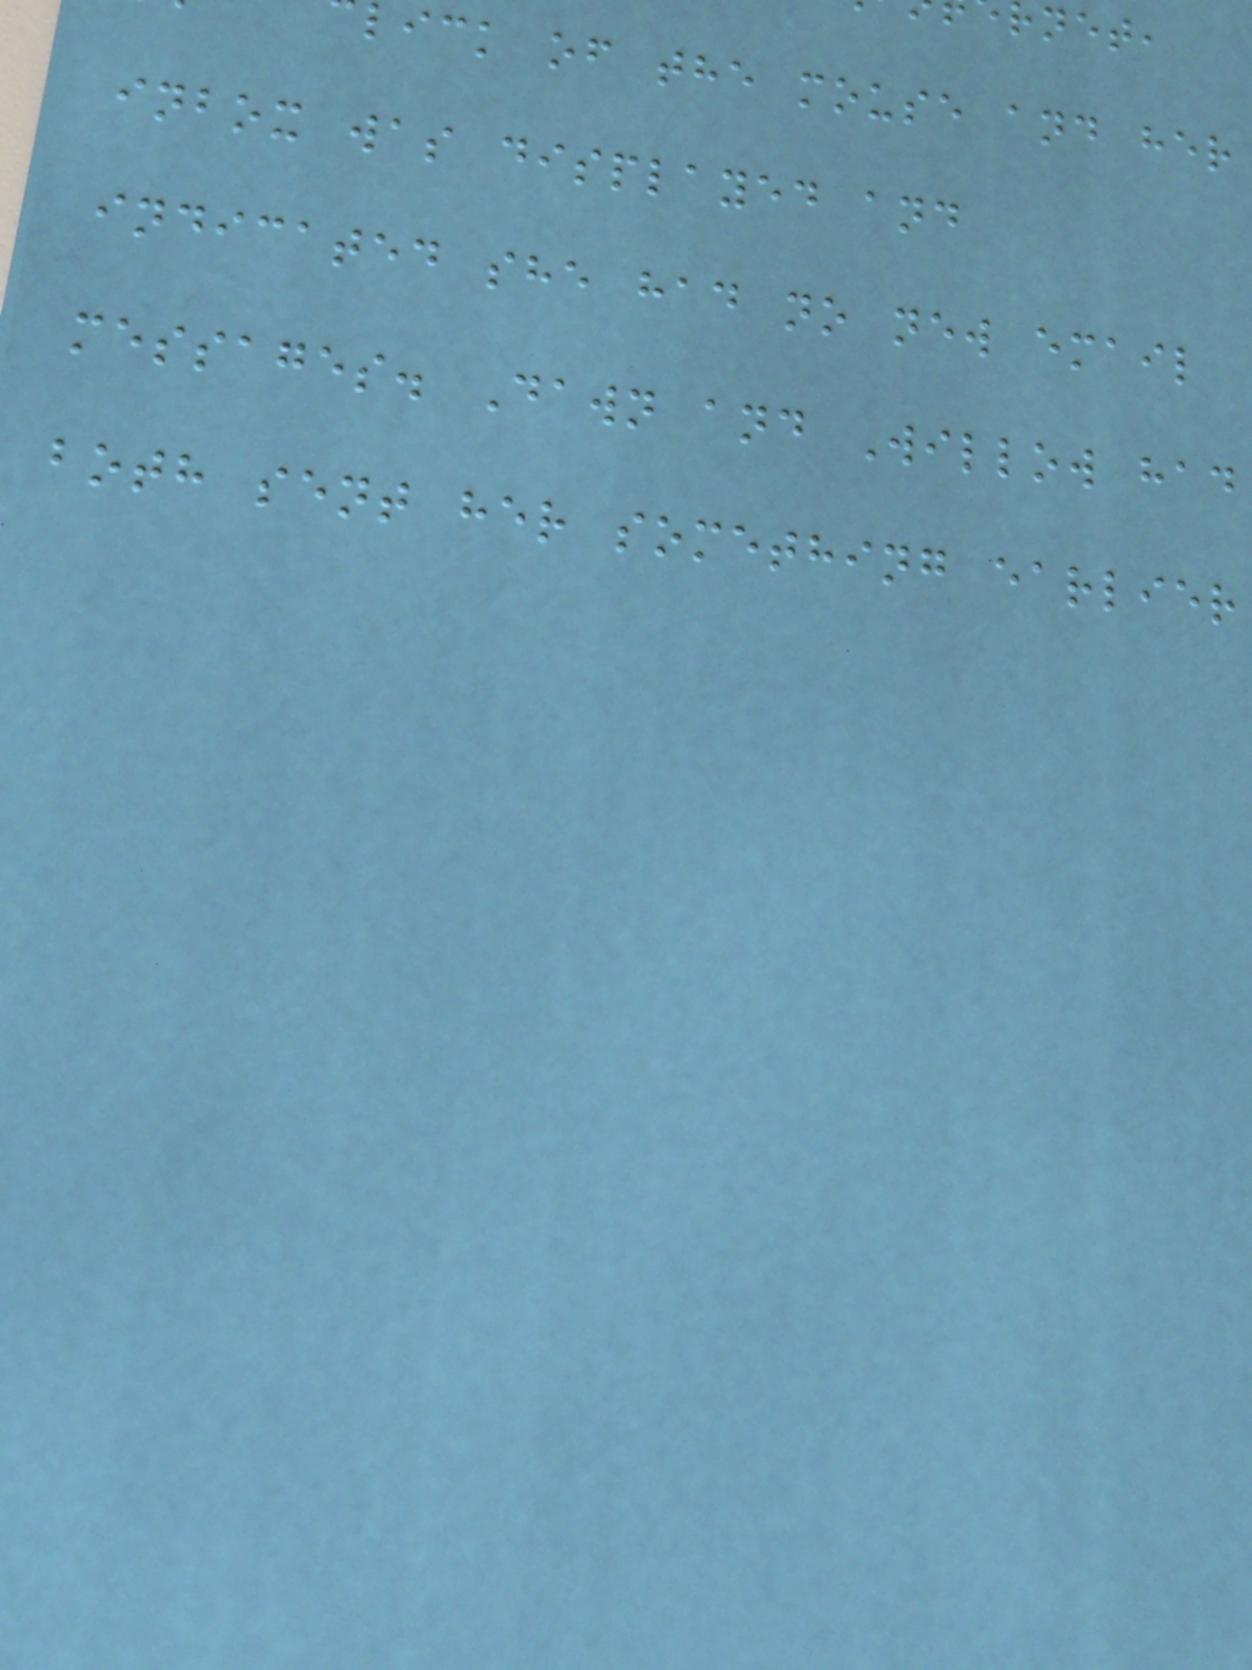lick of the mouse and her
inbox was displayed and
indicated she had no new email
messages. Dawn and Willow had
both sent her something earlier
